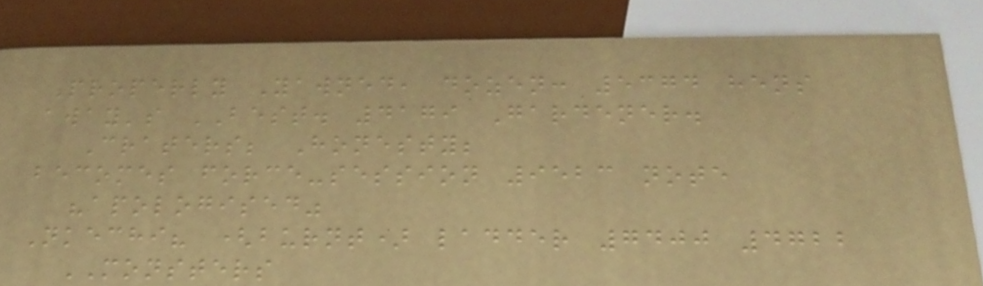Properly Yawned, dozen: 5374 hens
away's BEST. 4179 Gardener.
Craters; Honesty;
becomes force-session 9523 note
"apologised"
Nkechi? (burnt) ladder 7400 4722
MONSTERS
